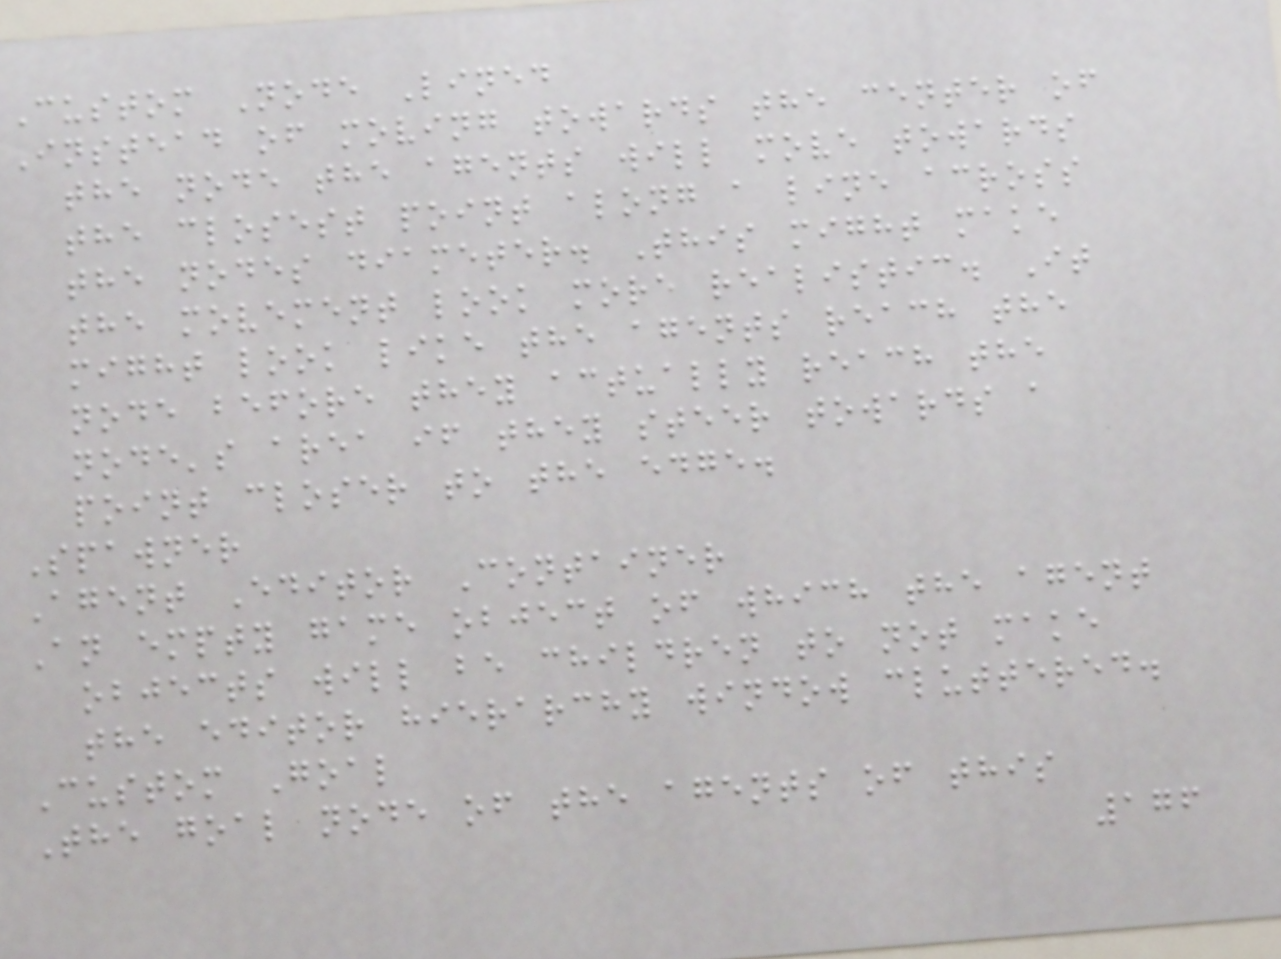Custom Node Lined
Instead of moving towards the center of
the node the agents will move towards
the closest point along a line across
the nodes diameter. This might make
the movement look more realistic. It
might look like the agents reach the
node before they actually reach the
node's area if they steer towards a
point closer to the edge.
Spawner
Agent Editor Container
An empty game object of which the agent
objects will be children to not make
the editor hierarchy window cluttered.
Custom Goal
The goal node of the agents of this
176
